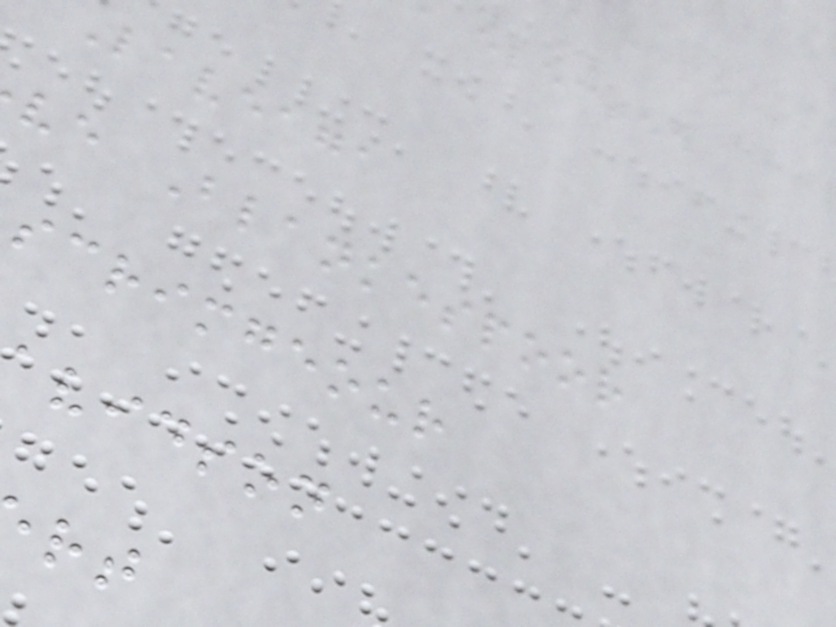Laveaga
ve Blankespoor
scrimgeour
